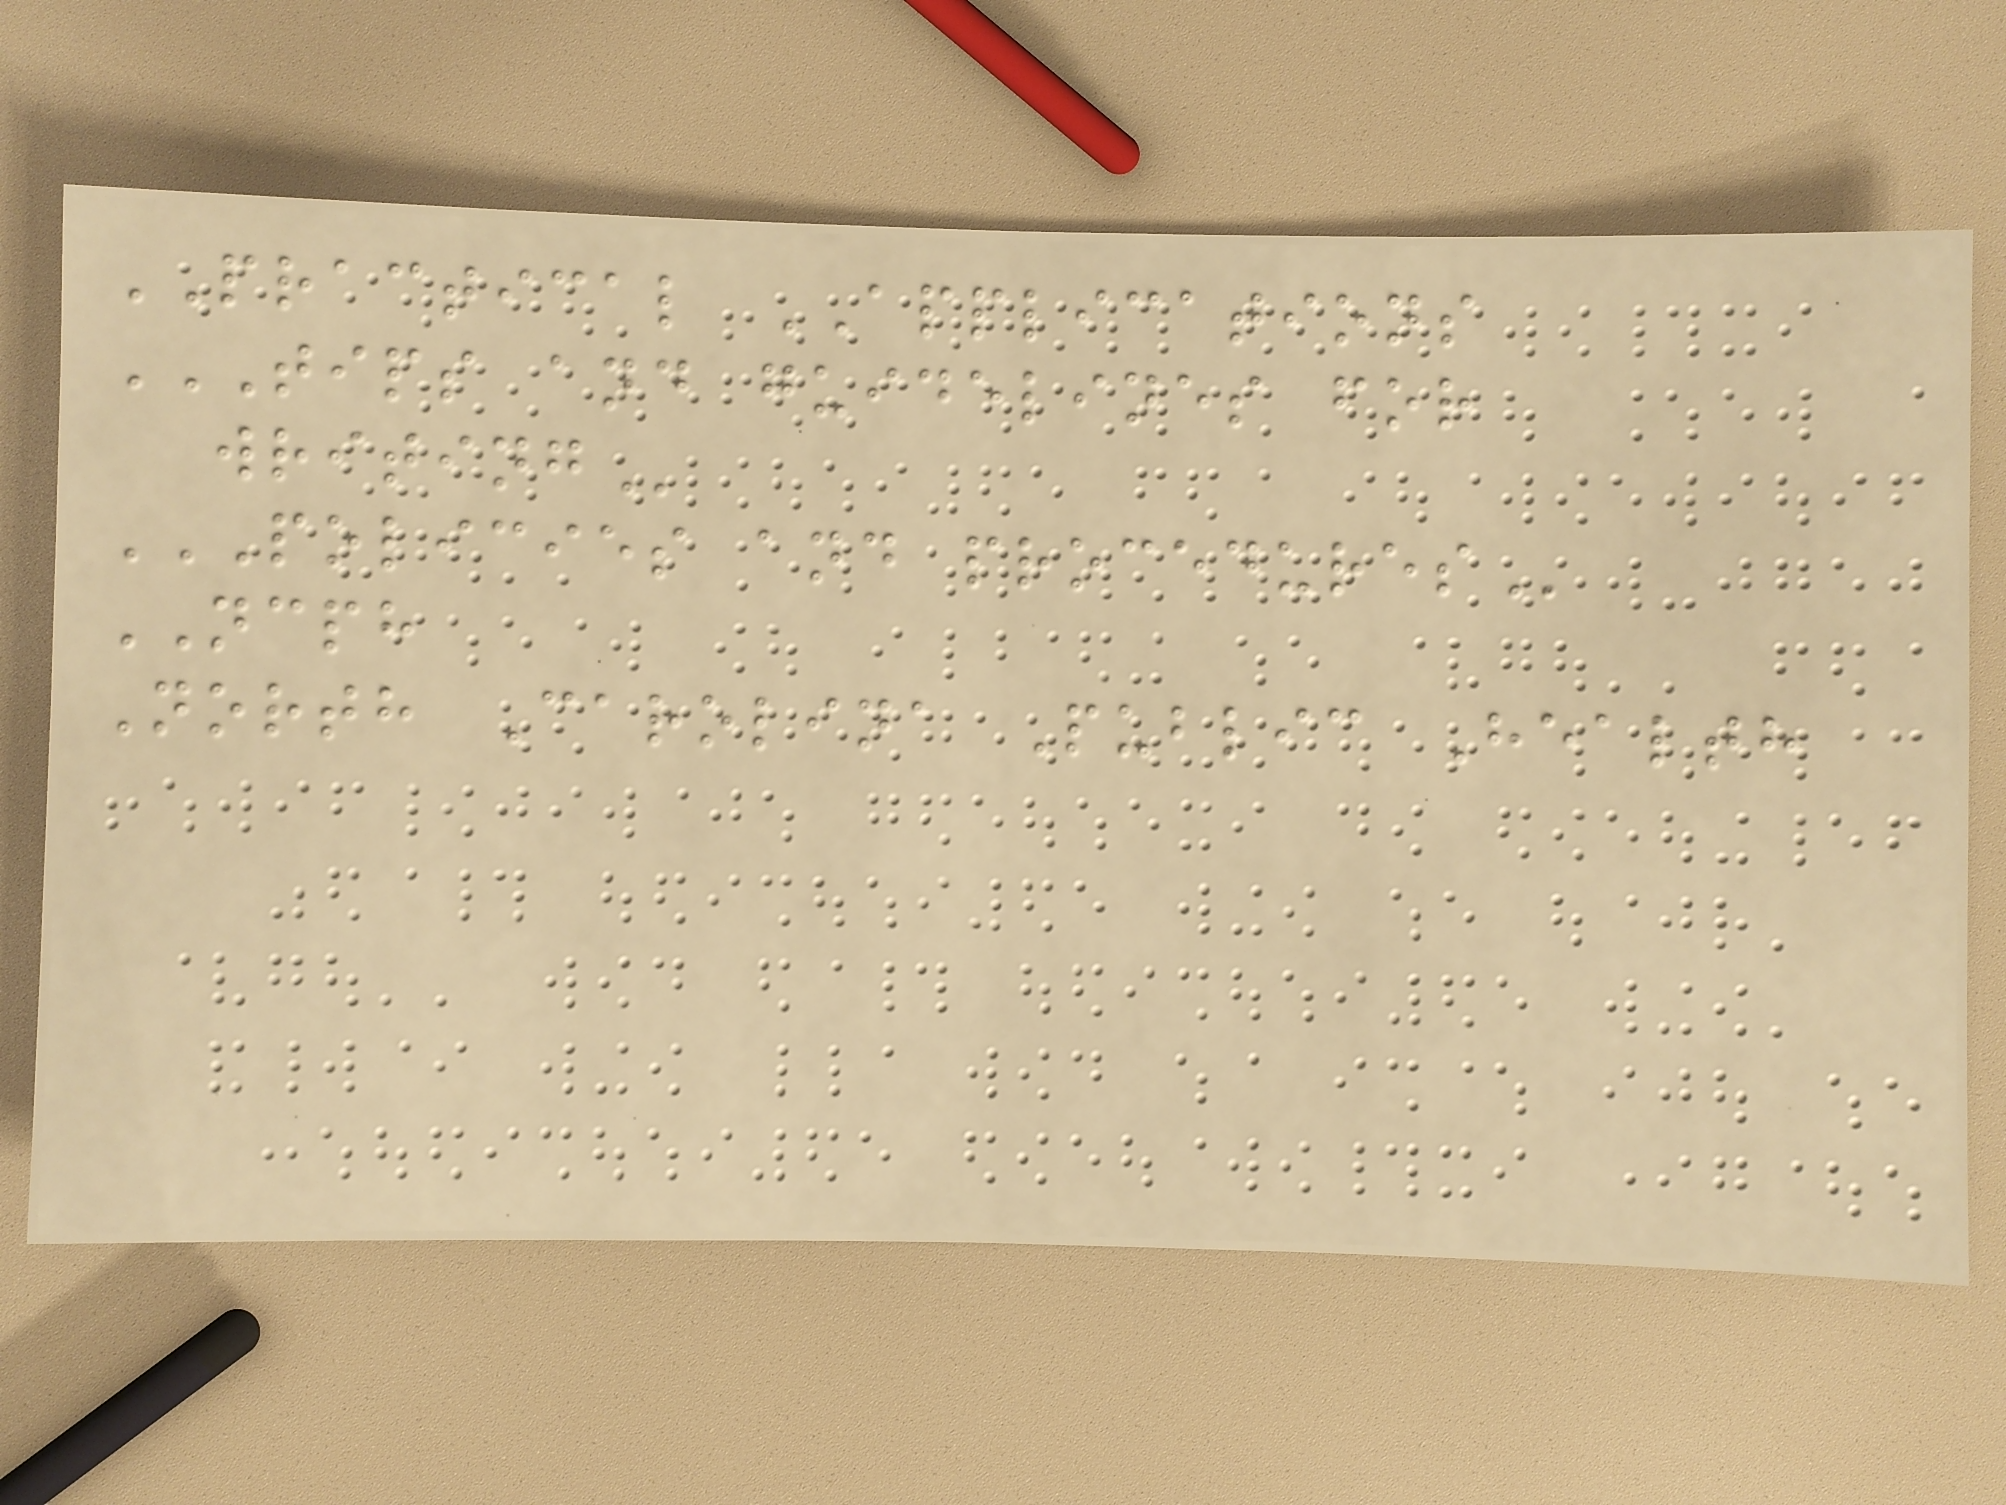PRACTICAL APPLICATIONS
TIPS AND GUIDELINES FOR
WRITING
POLICIES AND PROCEDURES
NCPH
North Carolina Public Health
